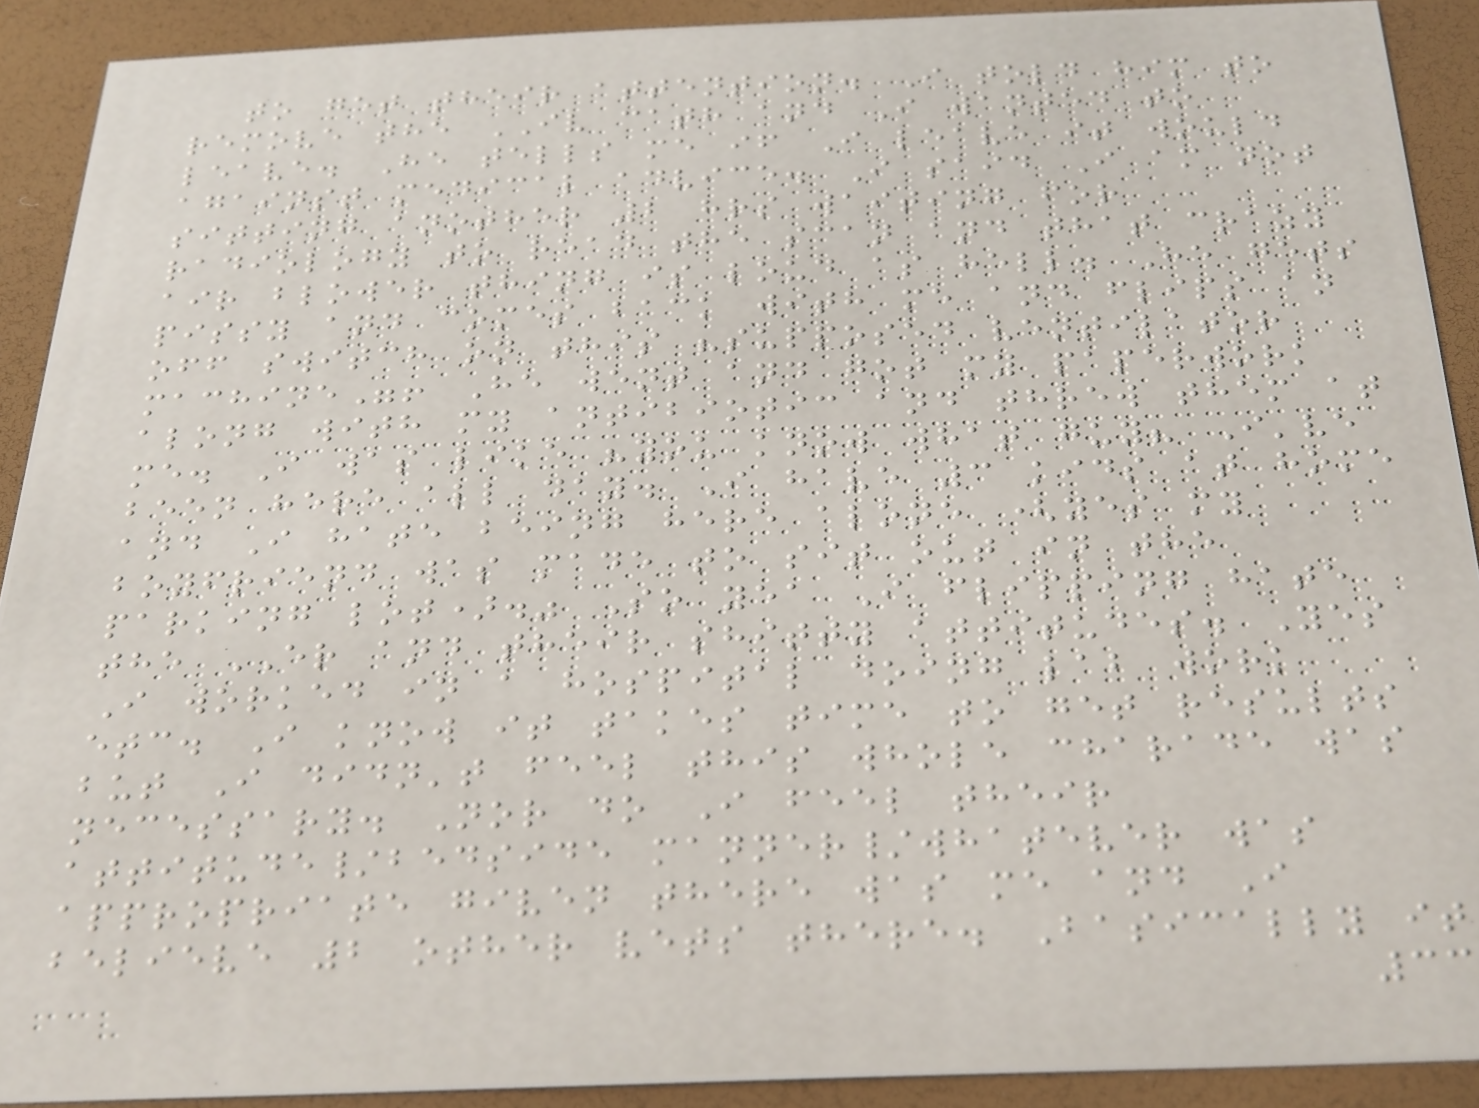to get their attention. I told him to
remove the IV cath and I wanted to
leave. He tells me if I leave it would
against medical advice. I said I am not
sitting another 2 hrs waiting for
radiology to read the scan and that crazy
air blower thing is loud as hell. He gets
pissy and comes back with me and flips an
off switch on this "supposed ventilator
machine"! He went and got my paperwork
along with my antibiotic and threw them at
me. I was like "you know what guy? I've
been here all day. I have 3 kids at home
and I hate being here alone (yes my
boyfriend was made to sit out in the
parking lot)." So yea I flipping hate
the ER and their shitty attitudes. Yes
I worked in a hospital doing lab work
etc. I know it takes time to get results
but I didn't feel this whole charade was
necessary. Nor do I feel their
attitude/bedside manner/whatever was
appropriate given there was me and I
believe 2 other vets there. Basically it
33
